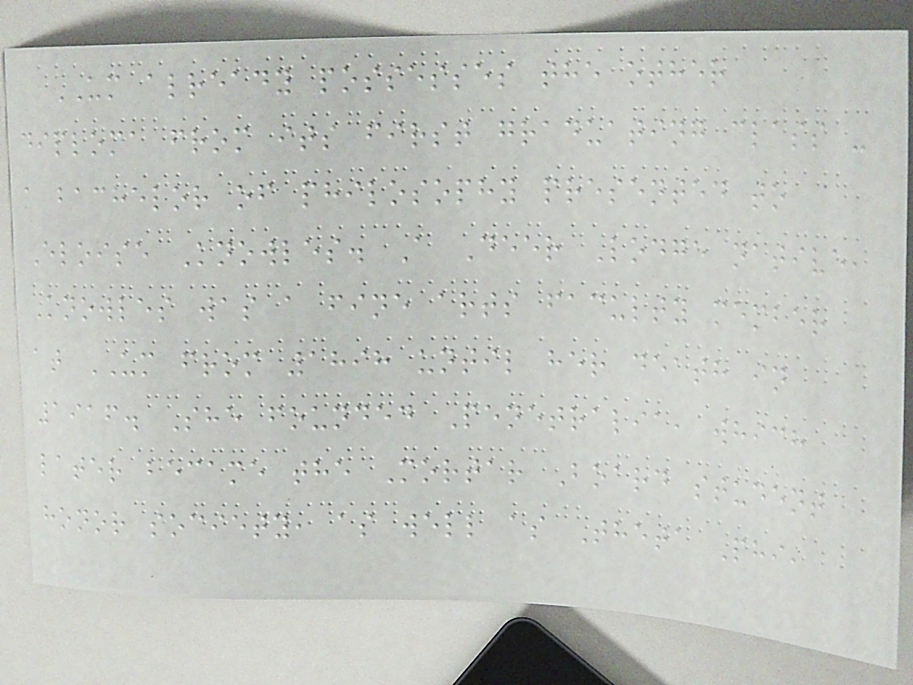UM already possesses the other
diploma from its first graduating class -
a bachelor of philosophy presented to
Eloise Knowles. A Deer Lodge native,
Knowles was a fine arts faculty member
at UM from 1898 until her death in
1916. She founded Penetralia, which
later became the Mortar Board student
honor society, as well as Theta Phi,
